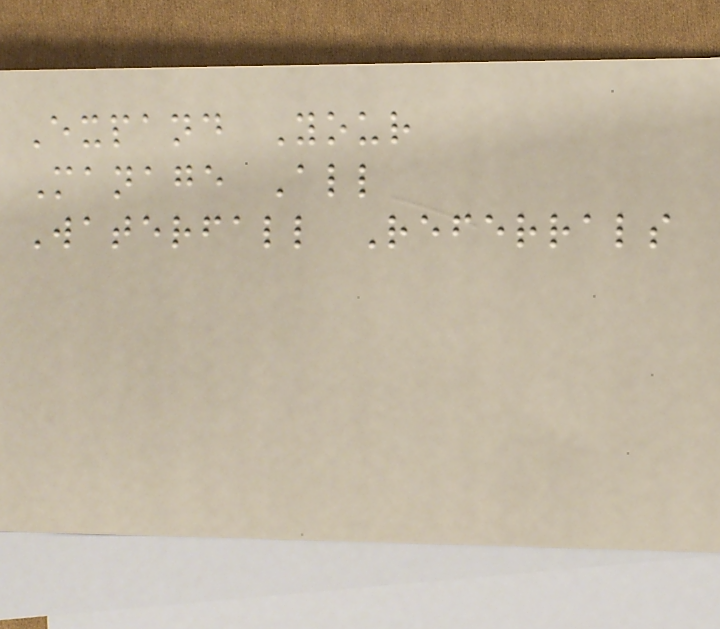Expand Your
Manage All
Waterfall Referrals
